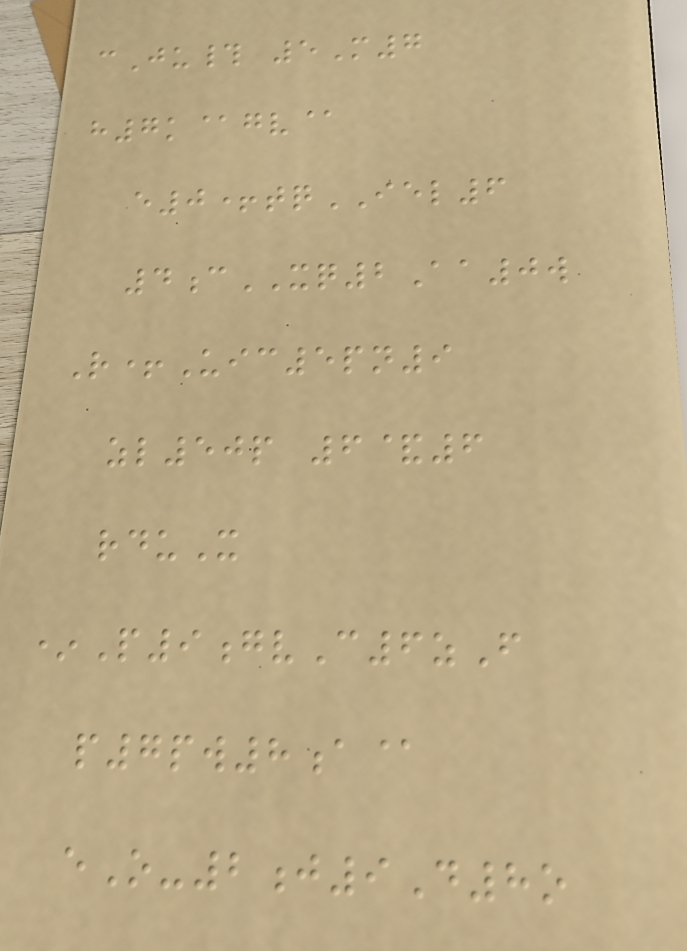cJu# 5M7
h7k@gv@
e0+tqIEL6
4cXQ2Aa0w
R+Uic5pn9
zl50p 6&6
rduX
*P9gvC6zF
p7pw8a@
eO-2j9D8o
